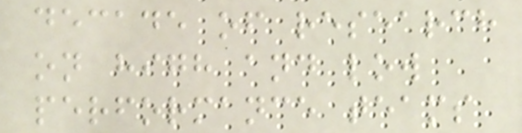decade of research
on high and low
performance teams
